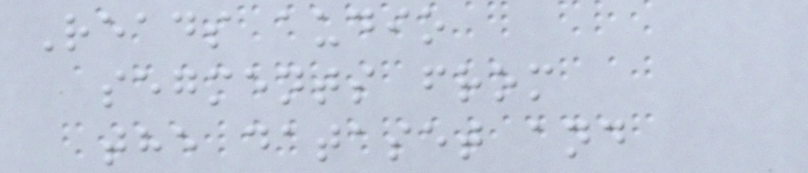Reads audio
segments from
the dataset and
